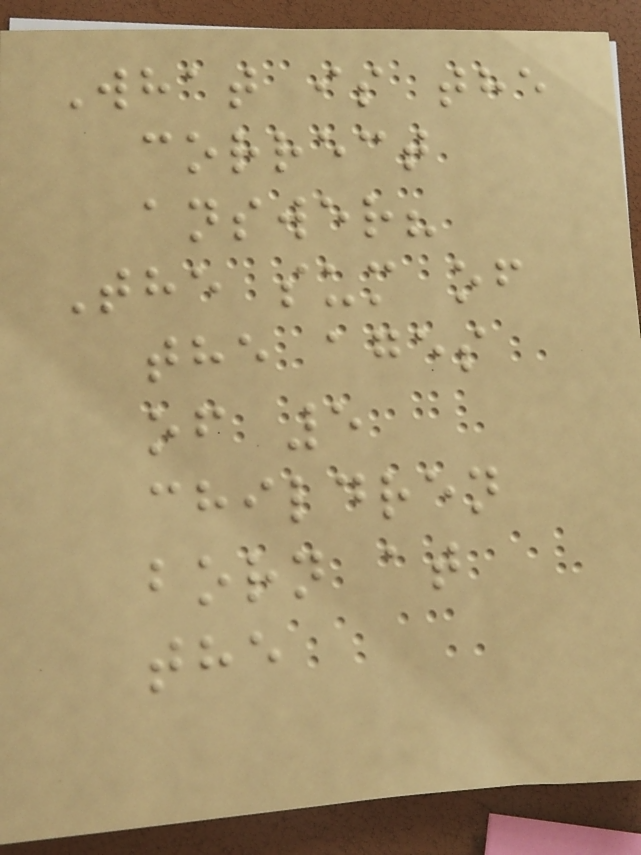What is the
correct
answer?
The sum of
the ages
of 5
children
born at
the
